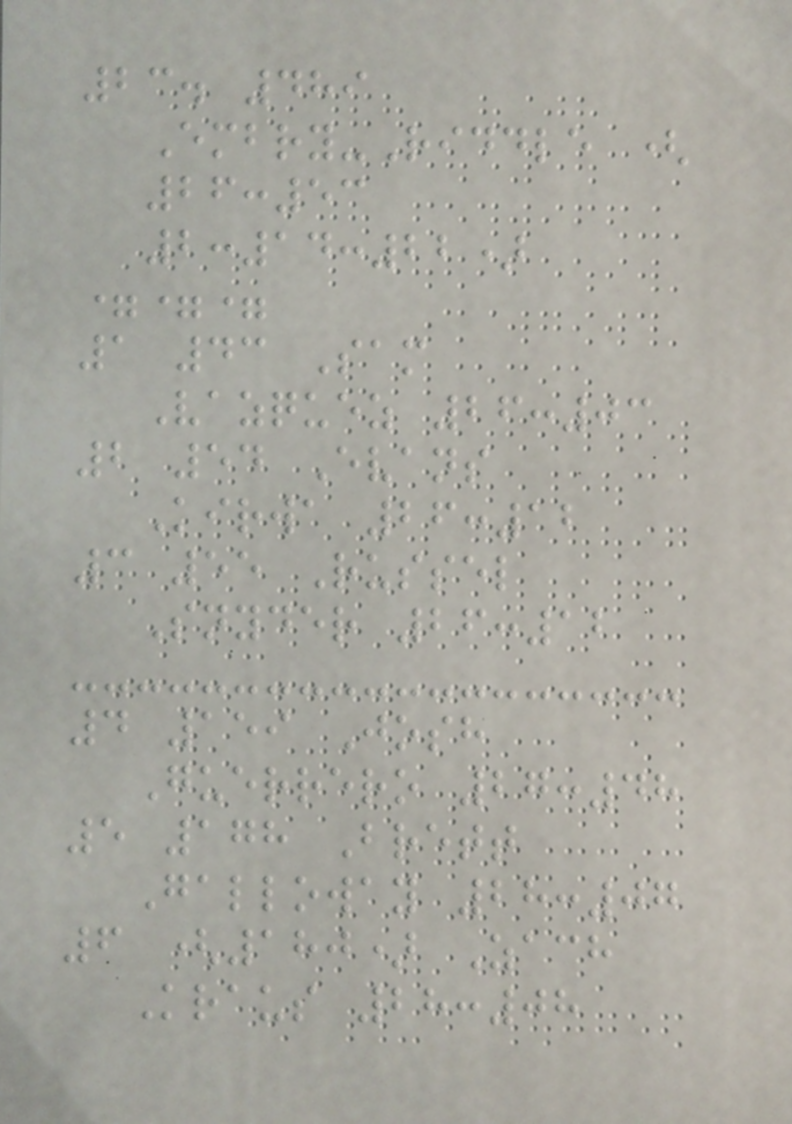23. 489
Embry-Riddle (
26:53
2:14:22)
===
1 43 Sam
Vazquez 26:03
2 54 Evans
Kirwa 26:12
3 55 Russel
Snyder 26:12
4 159 Josh
Guerrero 27:48
5 178 Brett
Galloway 28:07
6 (180) Zach
Kraus 28:08
